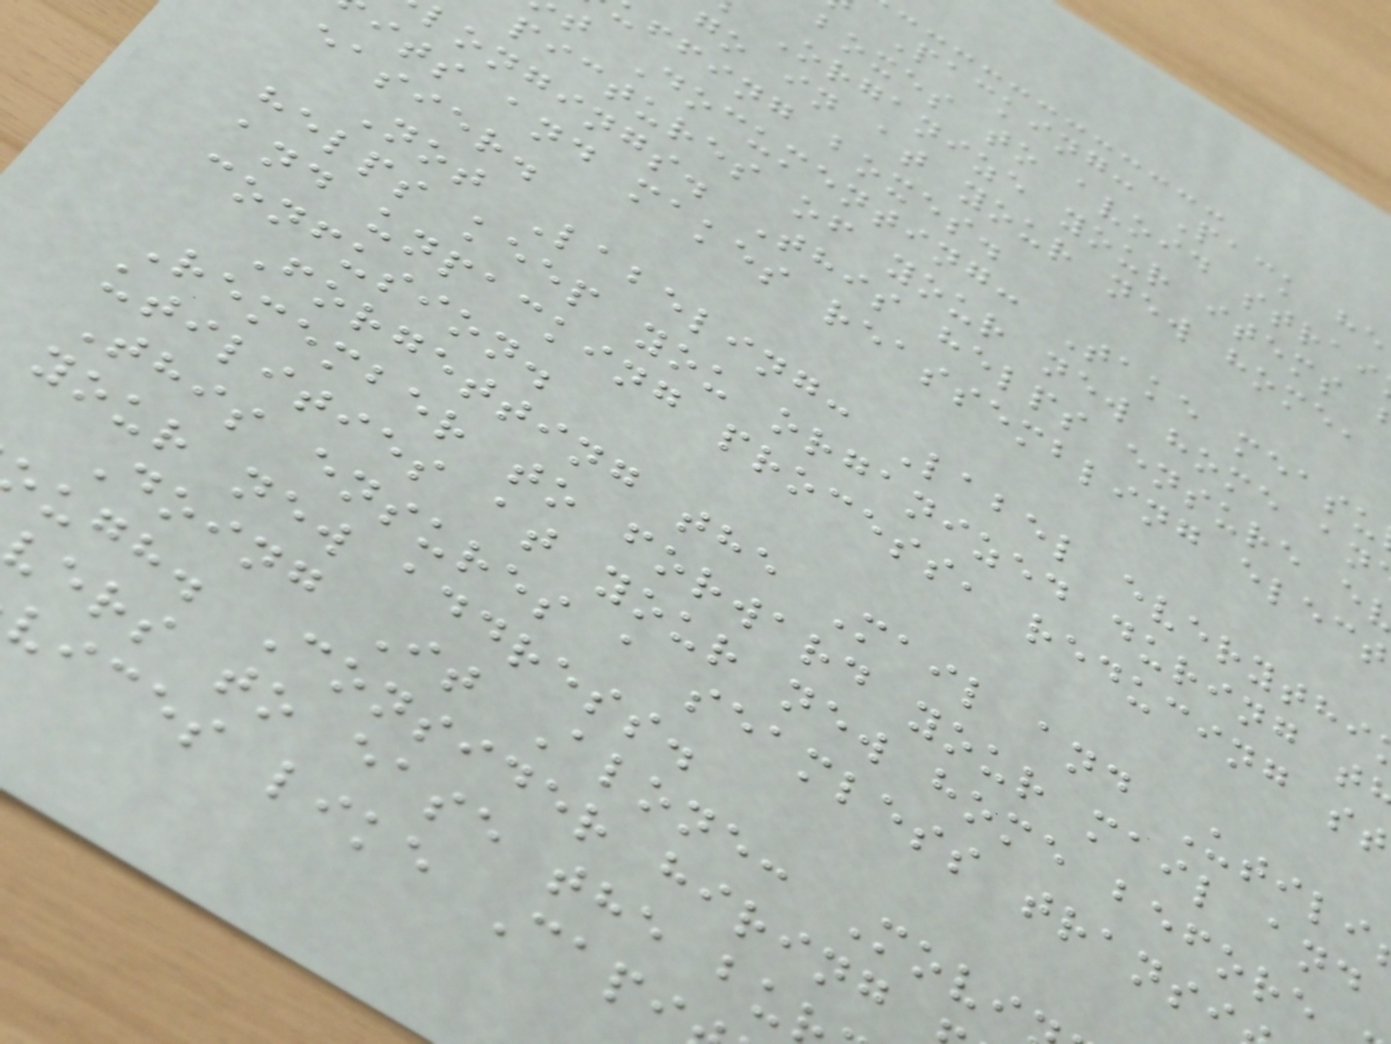Packing: Pack he
boxes to avoid strai
Organize your items
go in at your new home,
ffing boxes.
t Documenting: Take measu
pictures of your new home an
longings. This helps ensure e
its and makes reassembling elect
easier.
Not Labeling: Label everythi
helps keep you organized during t
and unpacking process, reducing st
confusion.
Forgetting the Mail and Utili
Remember to forward your mail and
utilities at your new home before
This ensures a seamless transi
your new address.
Doing It Alone: Movi
ugh. Consider hiring
vers to ease the bu
vices like Capi
